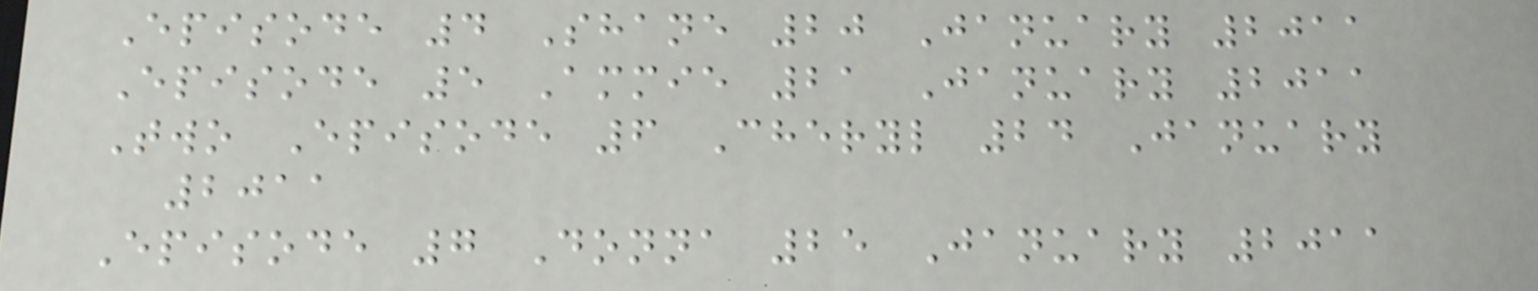Episode 4 Shane 20 January 2011
Episode 5 Ammie 21 January 2011
Two Episode 6 Cheryl 24 January
2011
Episode 7 Donna 25 January 2011
